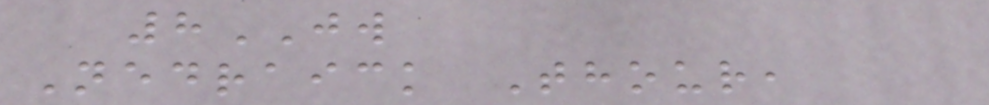8JW
Nedraick Thour,
